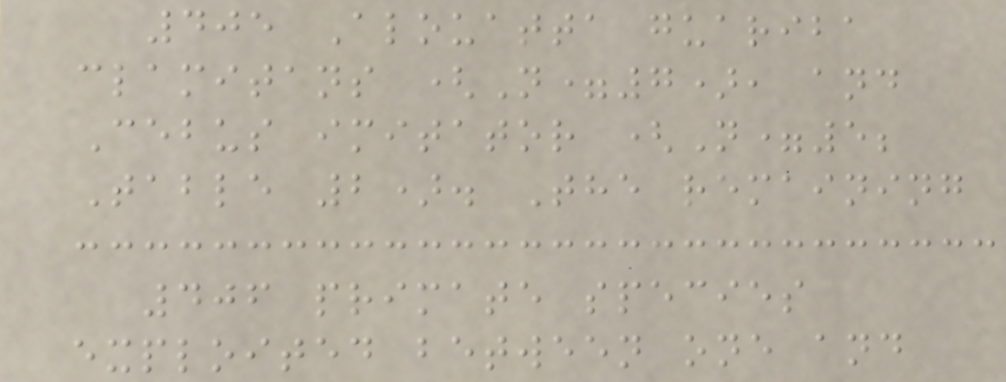405 Alouatta guariba
clamitans (N=7), and
Cebus imitator (N=5;
Table 2). The remaining
406 primate species
exploited between one and
